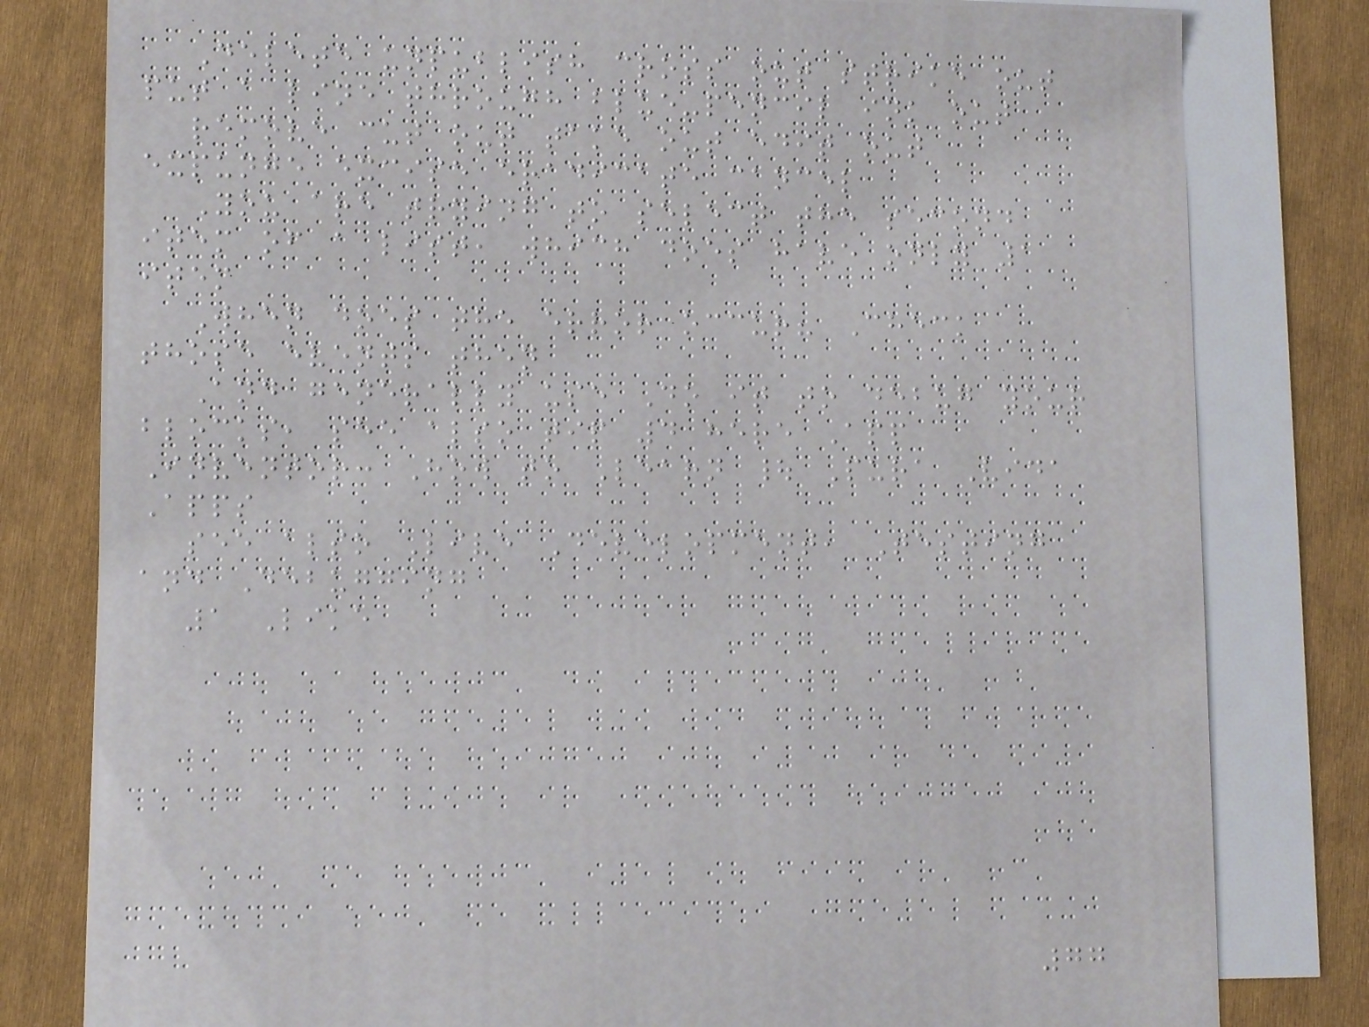Delete unpublish cross out strike out
put a line through blue-pencil ink out
remove cut out take out edit out
expunge excise eradicate cancel
You are trying to select the second
item of a list, which does have only 1
item
When does the error occur? Check
those events then
And generally use Do it to debug your
blocks, see also tip 4 here App
Inventor: How to Learn | Pura Vida
Apps
see also Live Development, Testing
and Debugging
1 Like
77
